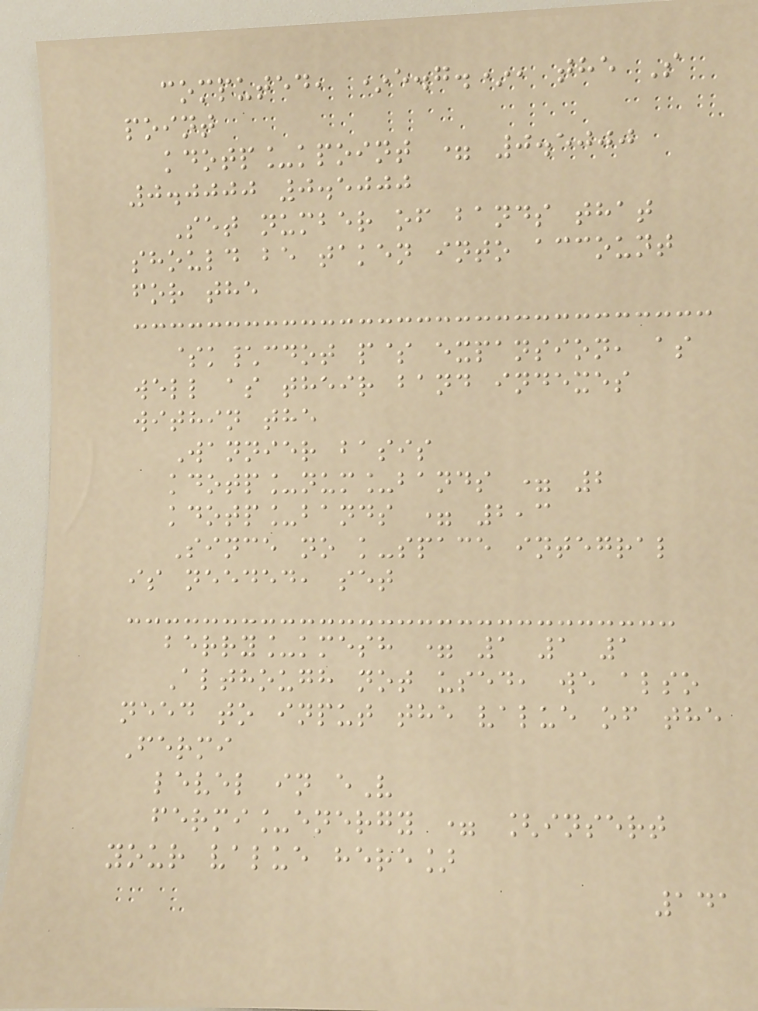computed, *e.g.*, the S
point
kdotp_kpoint = 0.5000
0.0000 0.5000
Set number of bands that
should be taken into account
for the
$k\cdot p$ expansion, as
well as their band indexes
within the
Wannier basis
kdotp_num_bands = 2
kdotp_bands = 2,3
Since no k-space integral
is needed, set
berry_kmesh = 1 1 1
Although not used, we also
need to input the value of the
Fermi
level in eV
fermi_energy = [insert
your value here]
141
